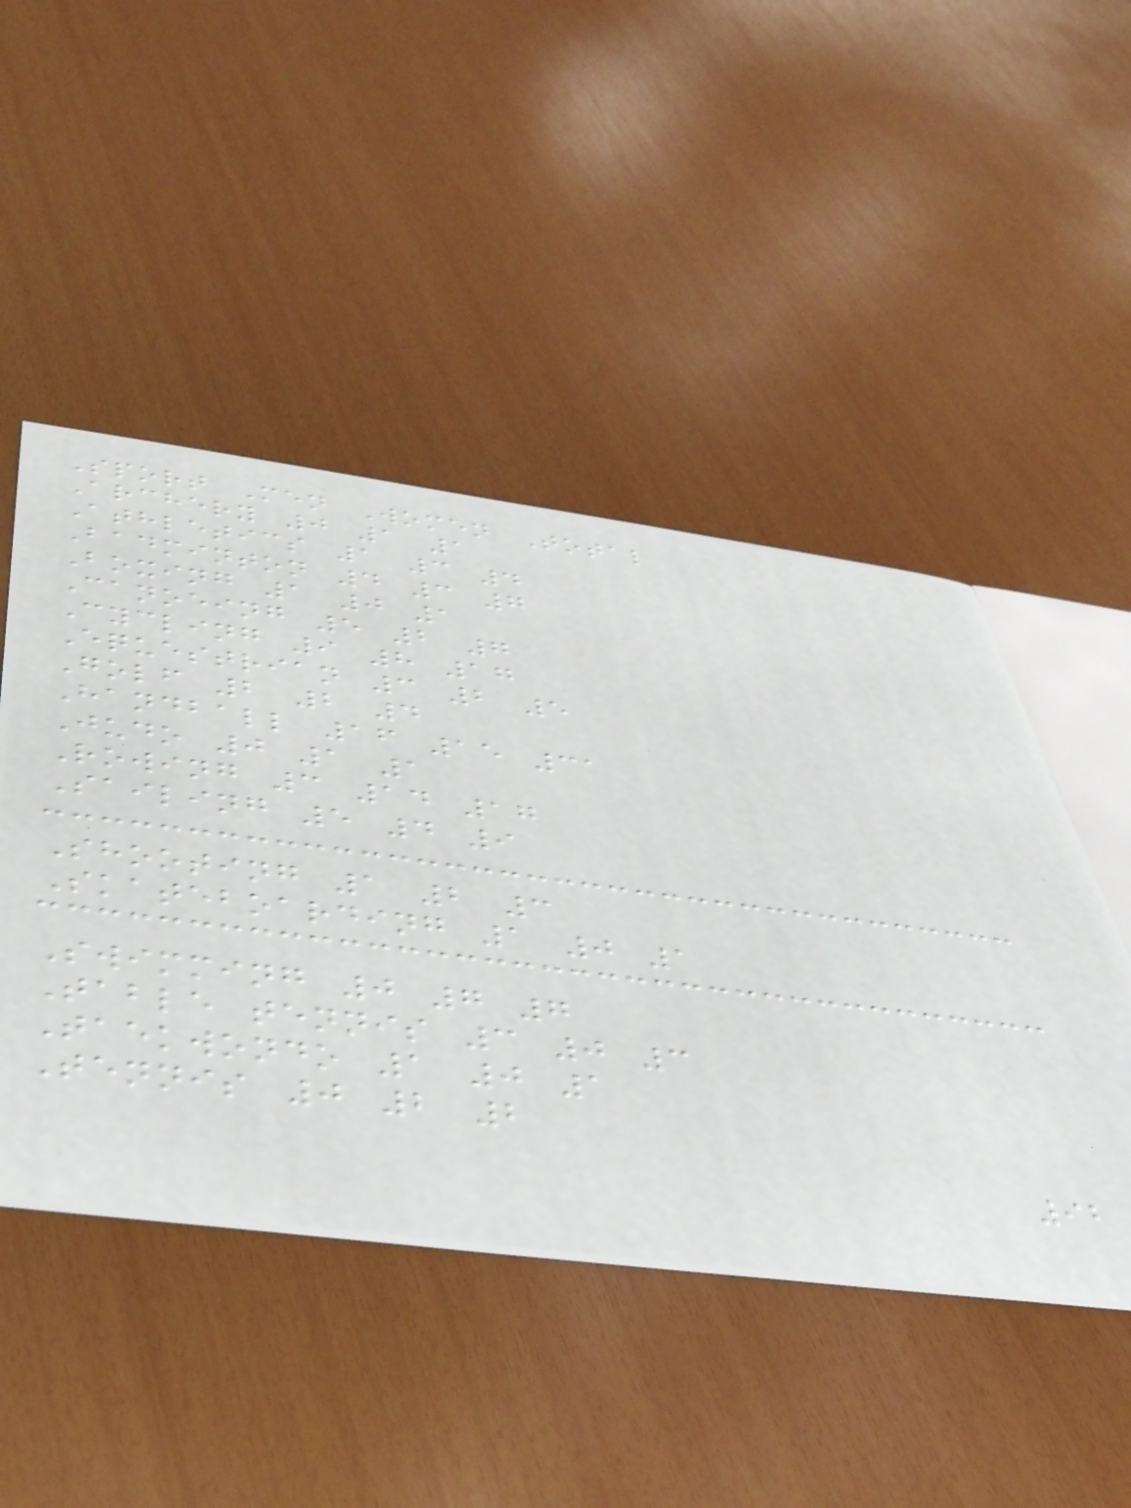Sport Men Women Total
Archery 0 1 1
Athletics 1 3 4
Badminton 4 3 7
Boxing 1 0 1
Canoeing 5 2 7
Cycling 9 8 17
Equestrian 3 2 5
Golf 2 2 4
Handball 16 15 31
Judo 0 1 1
Rowing 3 14 17
Sailing 5 4 9
Shooting 1 2 3
Skateboarding 1 0 1
Swimming 0 7 7
Table tennis 3 0 3
Taekwondo 1 0 1
Tennis 0 2 2
92
